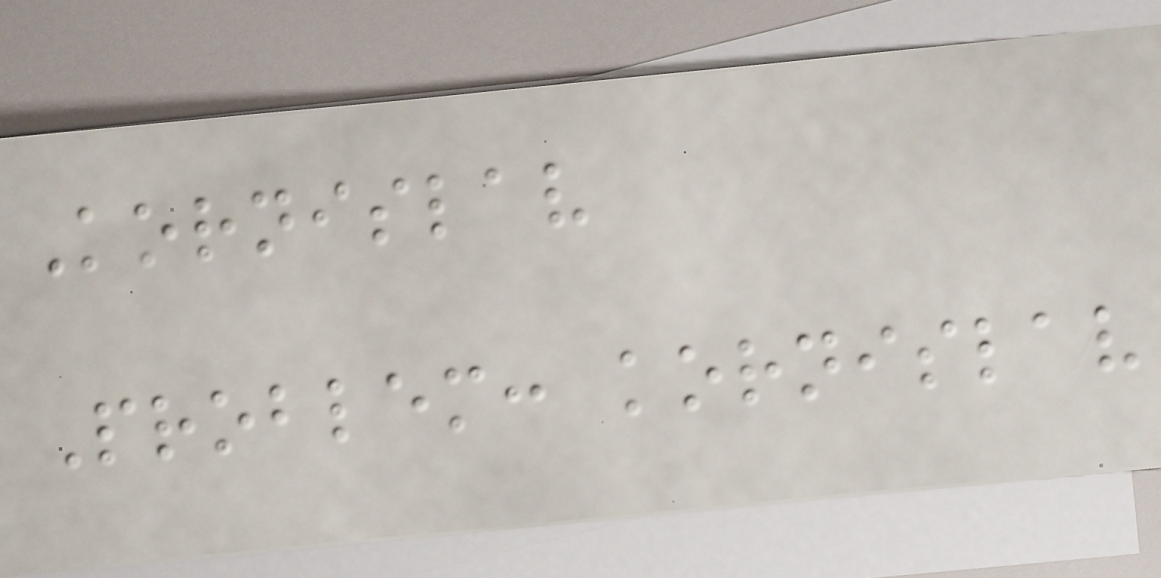Kornislav
Problem: kornislav
